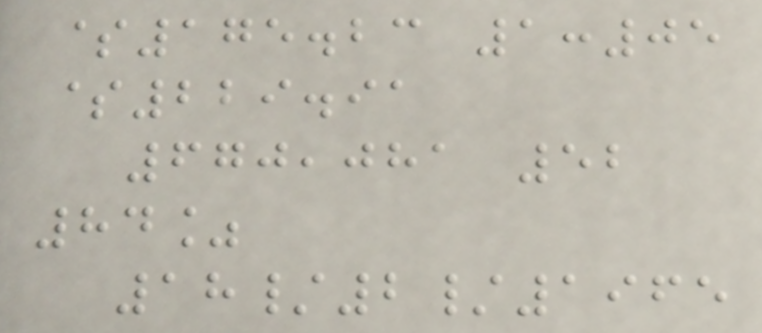$175.23 1:05
$229.91
670,081 52
84%
18/2/1965
